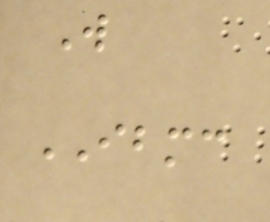W
IBMC
